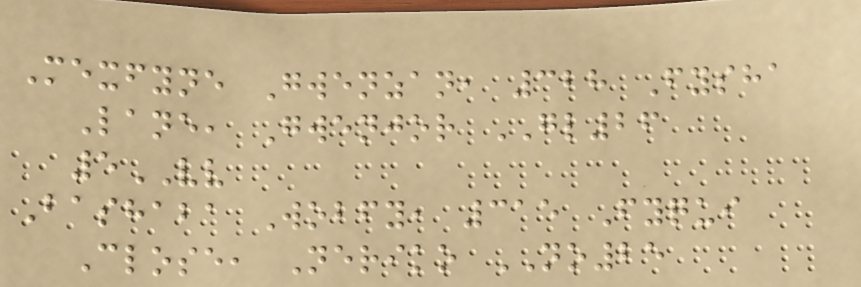Mexfyne Gwenzan, 328 Fysha
Lane, Gwenjor GL26
5VV
Bashaba Wobfy, 315 Fyqui
Close, Neriko NO25
